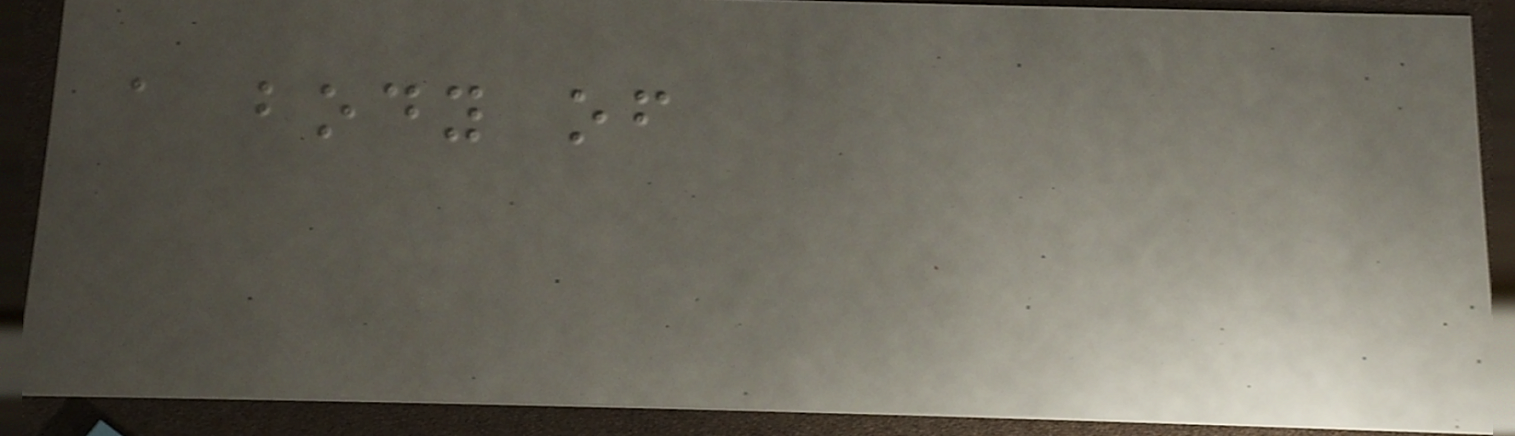a body of
